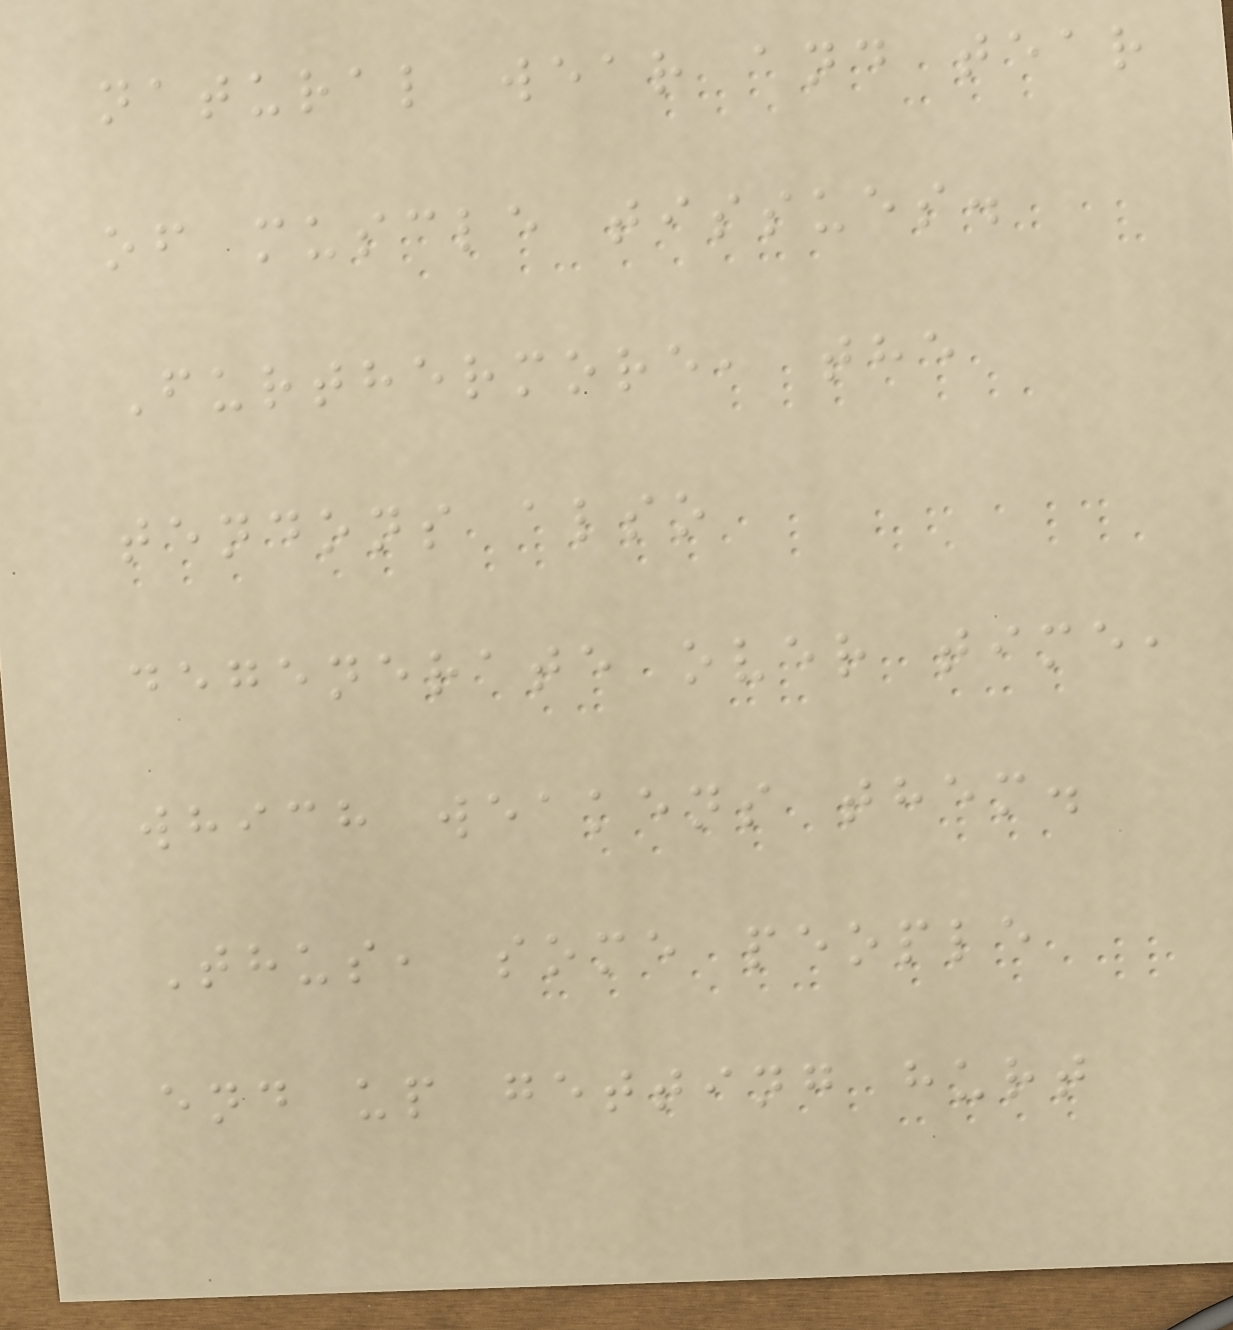natural wear and tear
of muscle tissues.
Furthermore, the
tendons also
degenerate over time,
which weakens them.
Thus, some people
end up getting hurt
